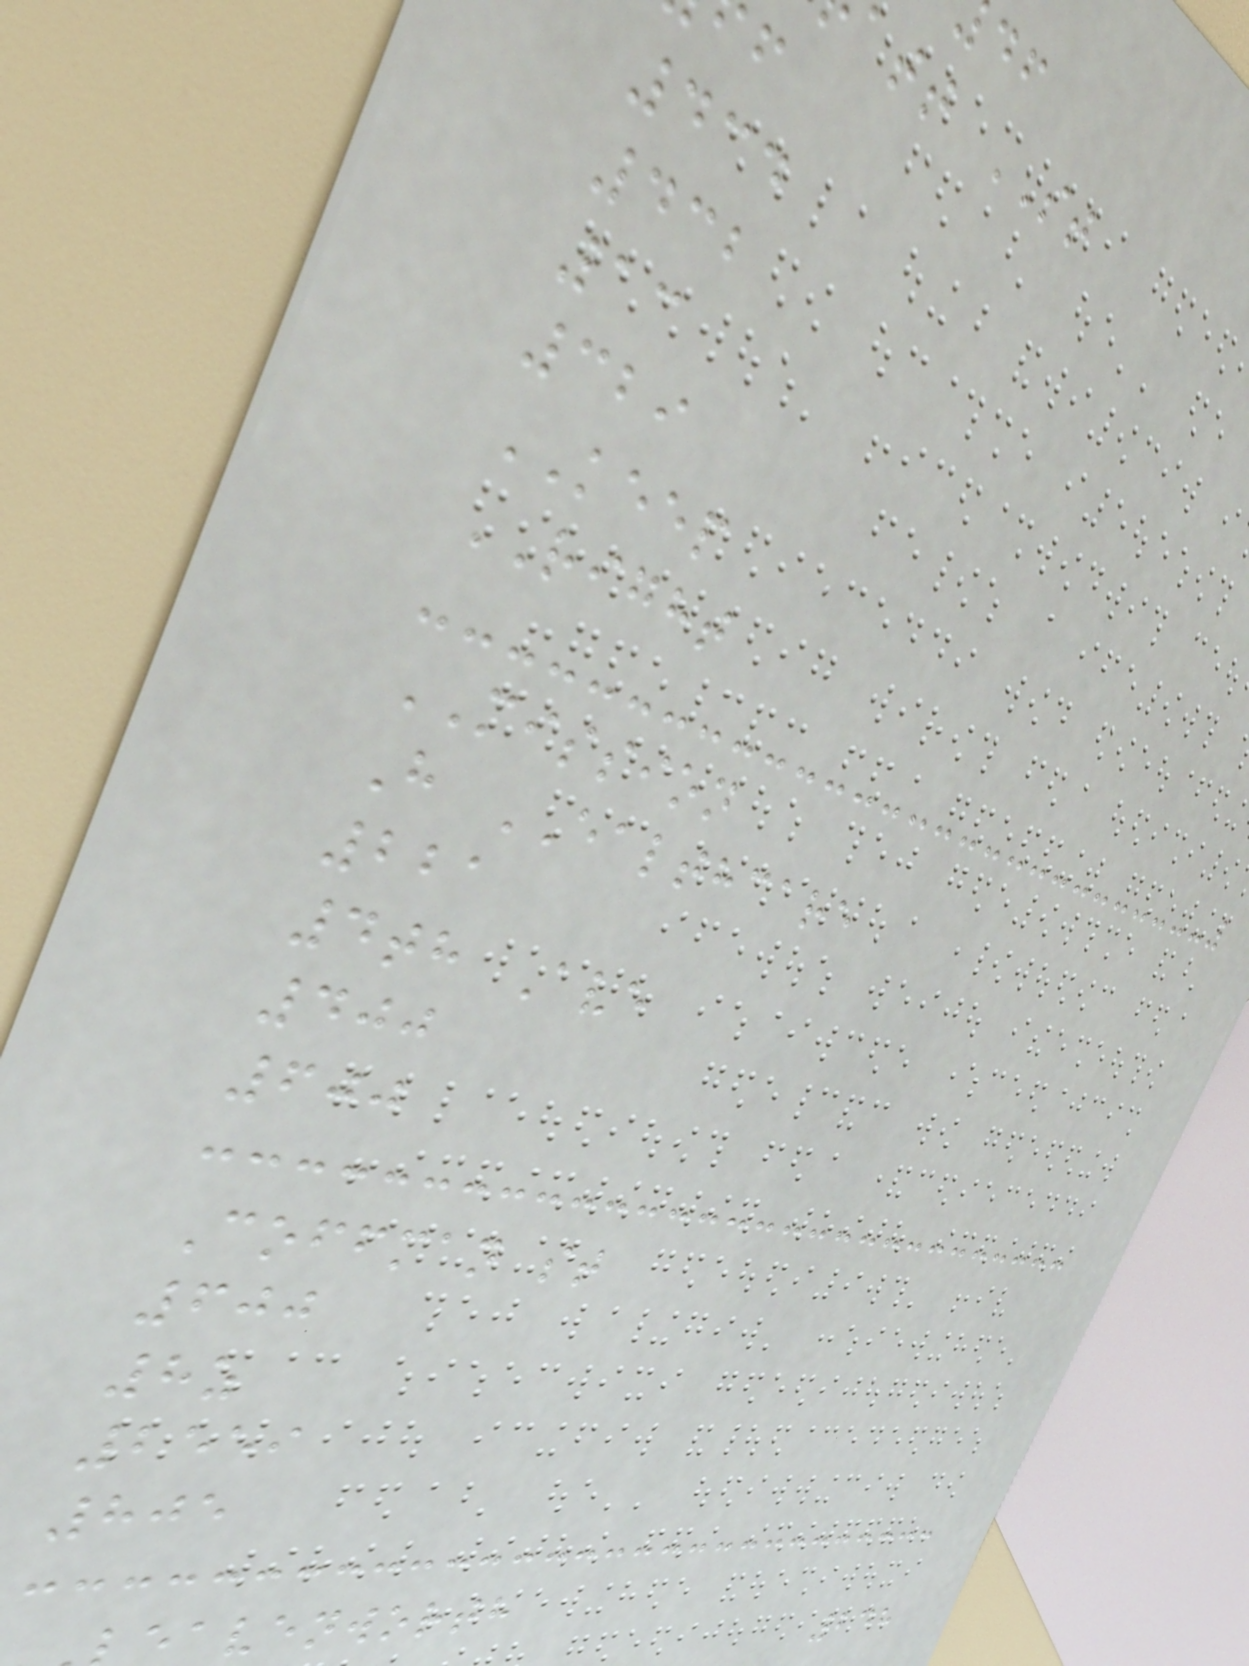att ST
434
432
13
329
KEEP
RIGHT
MISSION
H EALTHCARE
221
4th Ave
400
600
Coffman st
600
8z
2559
805
avenworth
248
